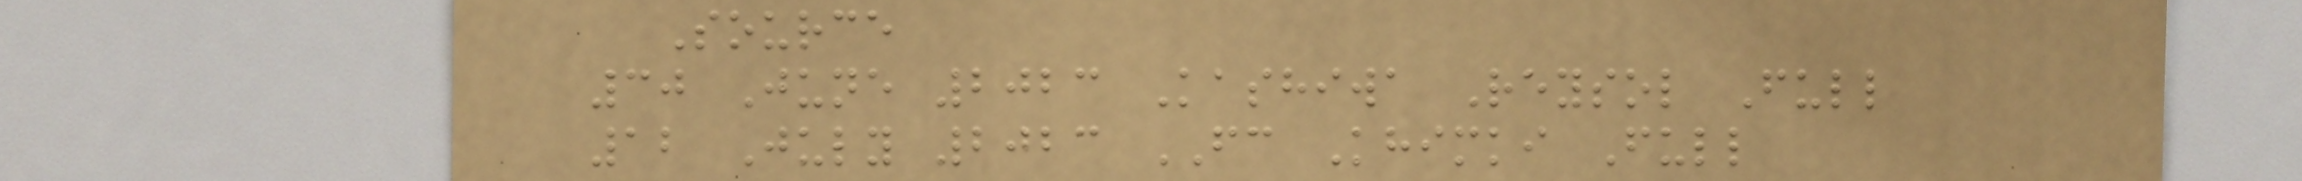Source
30 June 2023 Kashiwa Reysol Full
12 July 2023 FC Khimki Full
